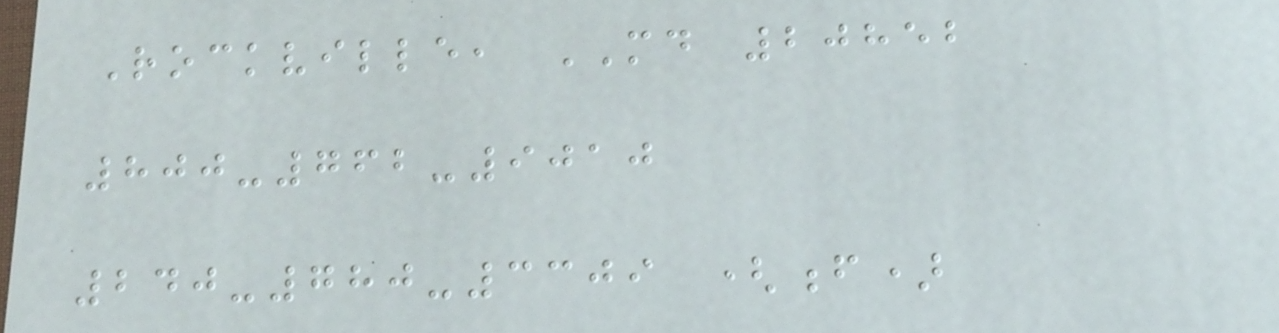Rockville, MD 20852
800-762-9010
240-780-3309 (f)
